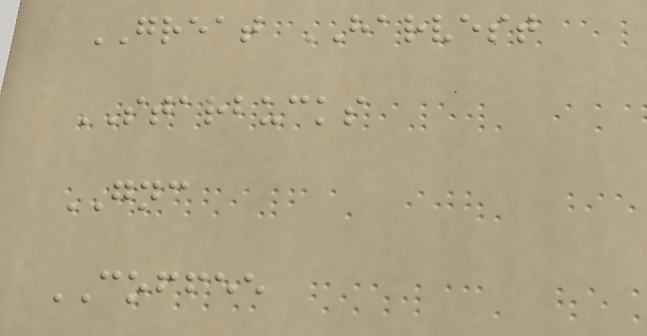GREAT HARVEST
STARBUCKS
GNC
COFFEE
